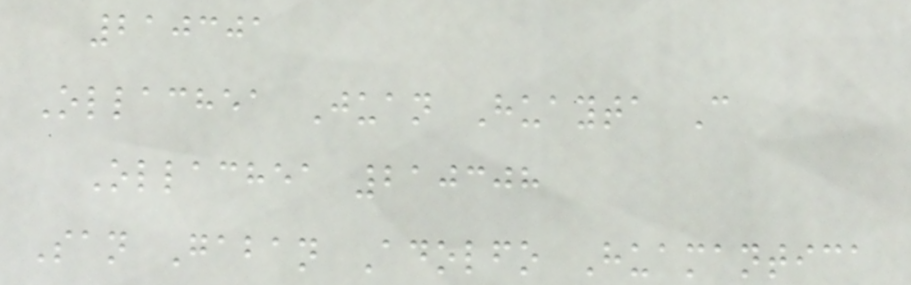210301
Ollachea Juan Huayta C
Ollachea 210308
San Gaban Adolfo Huamantica
